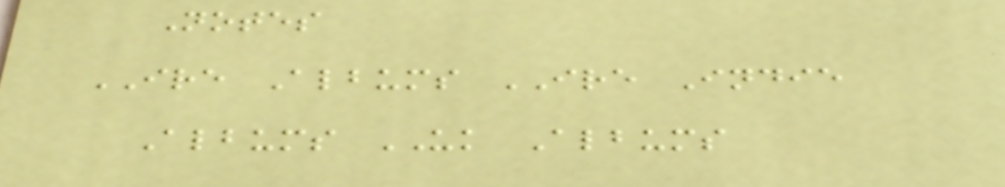Notes
IRE Albums IRE Indie
Albums UK Albums
